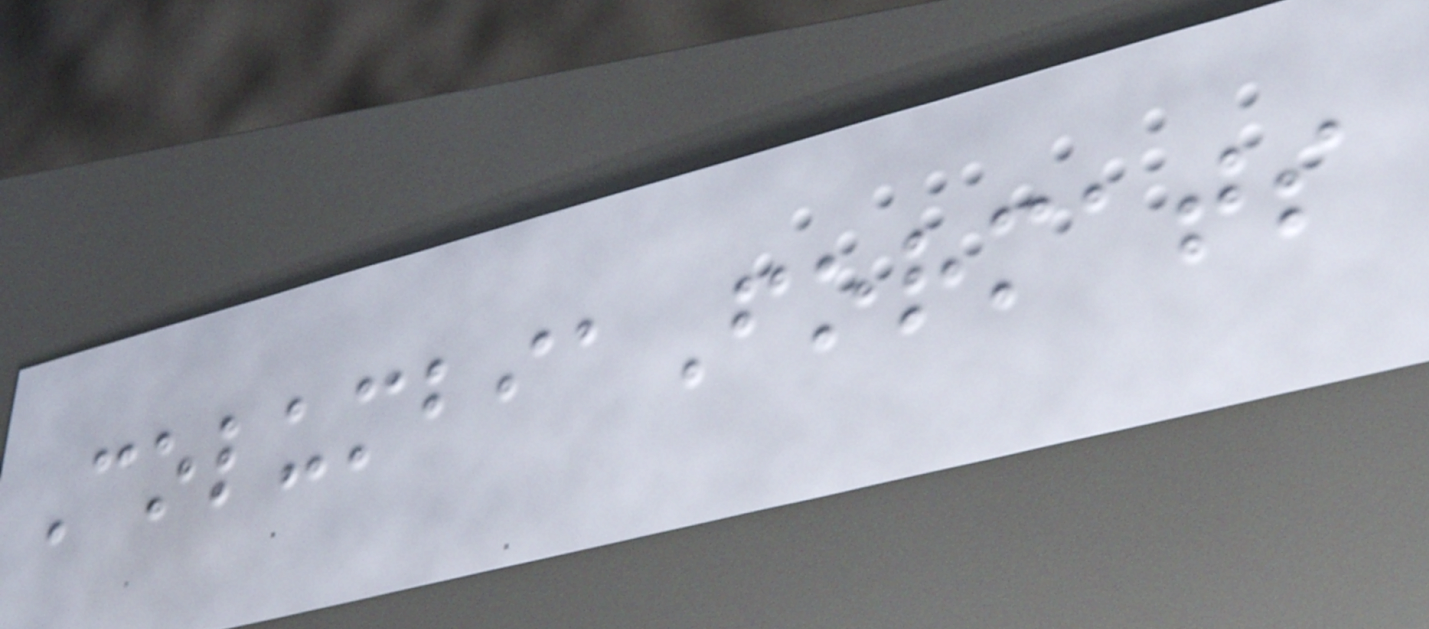ColumbiaFormats
